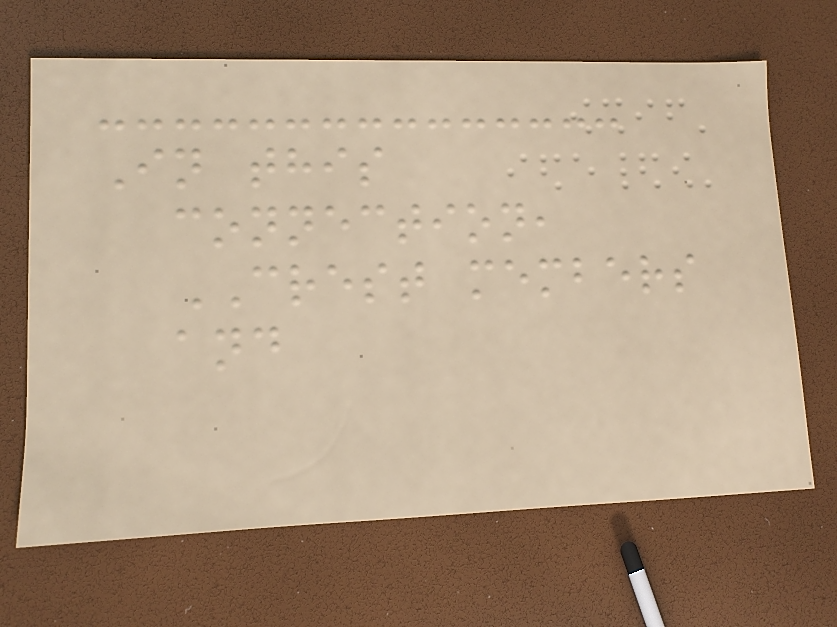In this
connection,
CREST members
and
